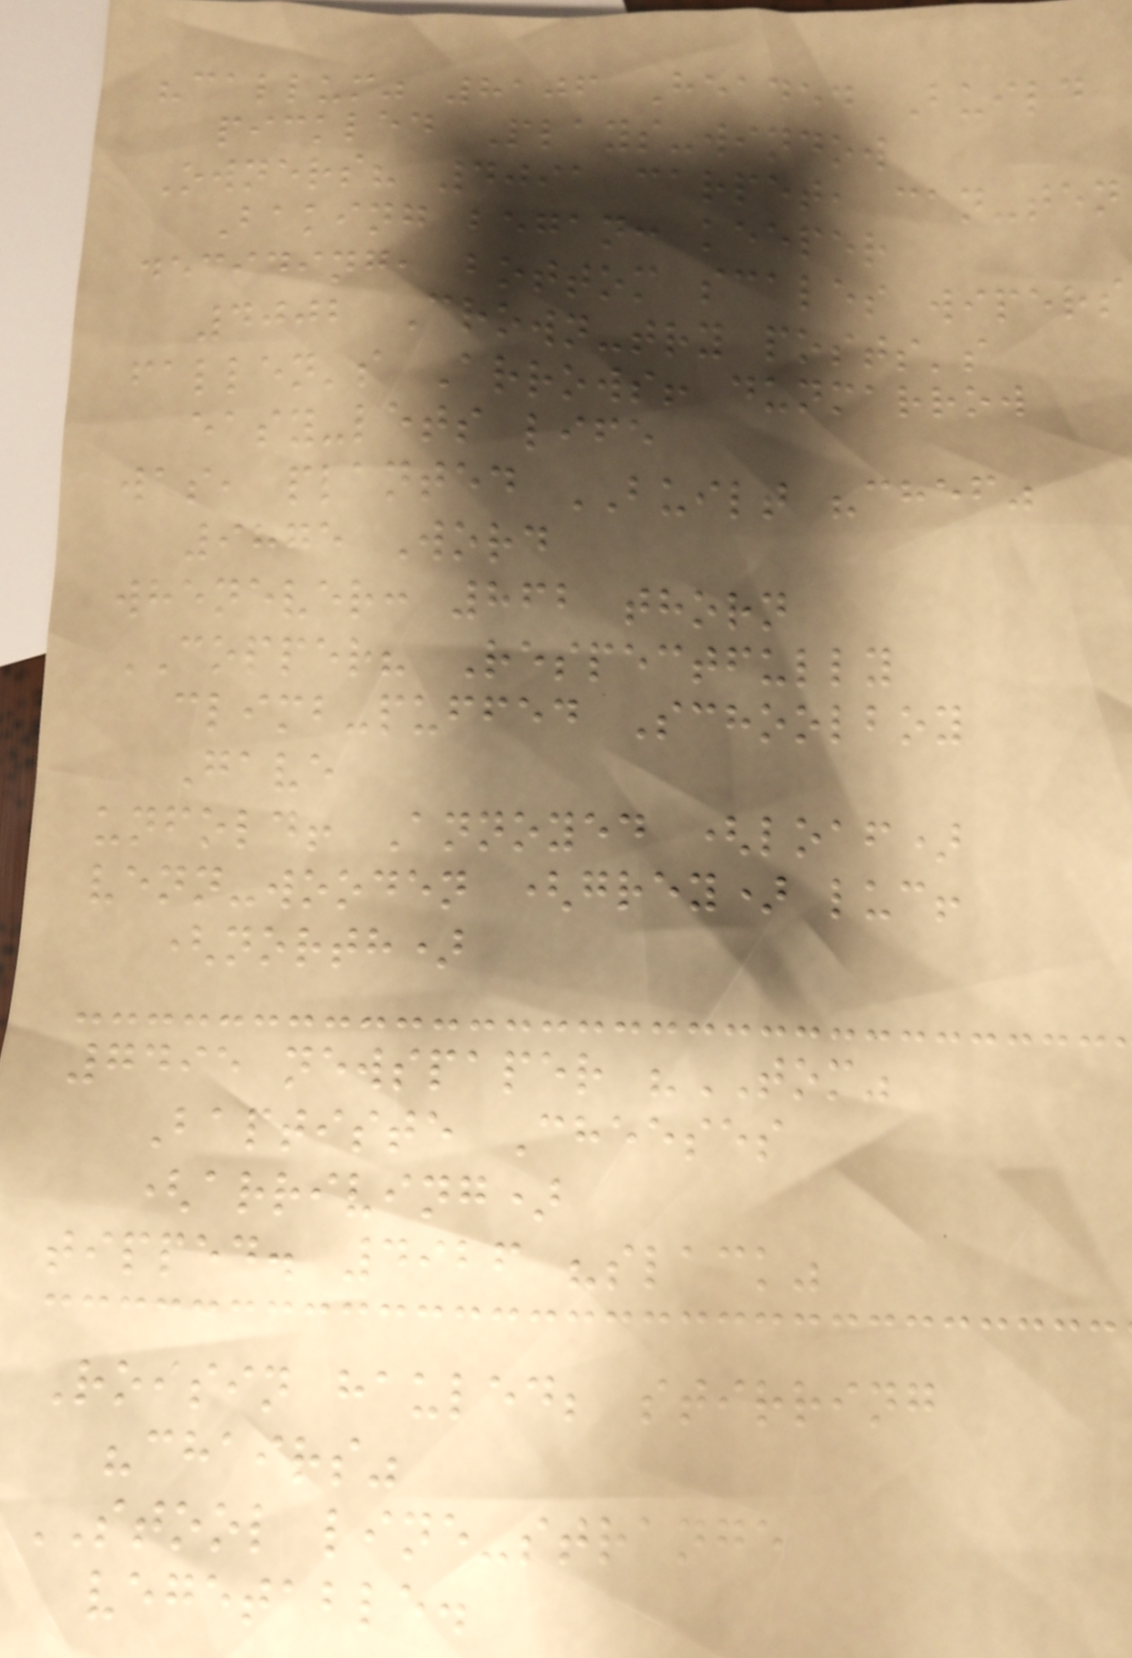"callum" 8106 Headed Build
pickled Plays-window
Owners? 4091 carpet, can-ten
Baking began: keeper
deciding, bottom scales wipers
4002 Crown-try posts's
fallen's Arrows! dunmarrow
easy-lets life
was, planted BUILT "chef"
9875 Word
whenever: 862 thorn
COPPER? Respectfully
climb-puffed Schoolboy
Gave
unfold! Annoyed (loaf)
venn-wooden (grey) luc!
(north)
7495 newspaper "TOM"
Baptiste Cheeses
(arriving)
tipped. 4926 "slack"
Roisin hauled; stirring
"chairs"
STOOL line-strange
vegetable.
